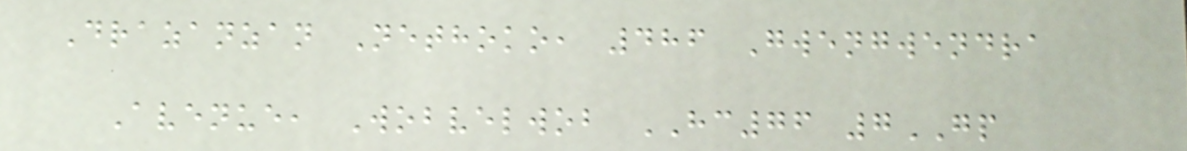Drazanzan Nethoko, 486 Gwengwendra
Avenue, Wobvelwob HC76 7GP
